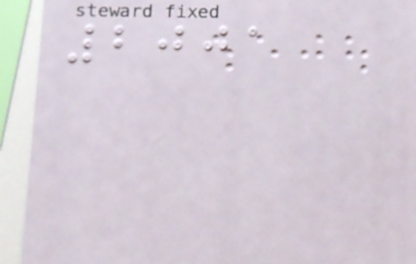2001
